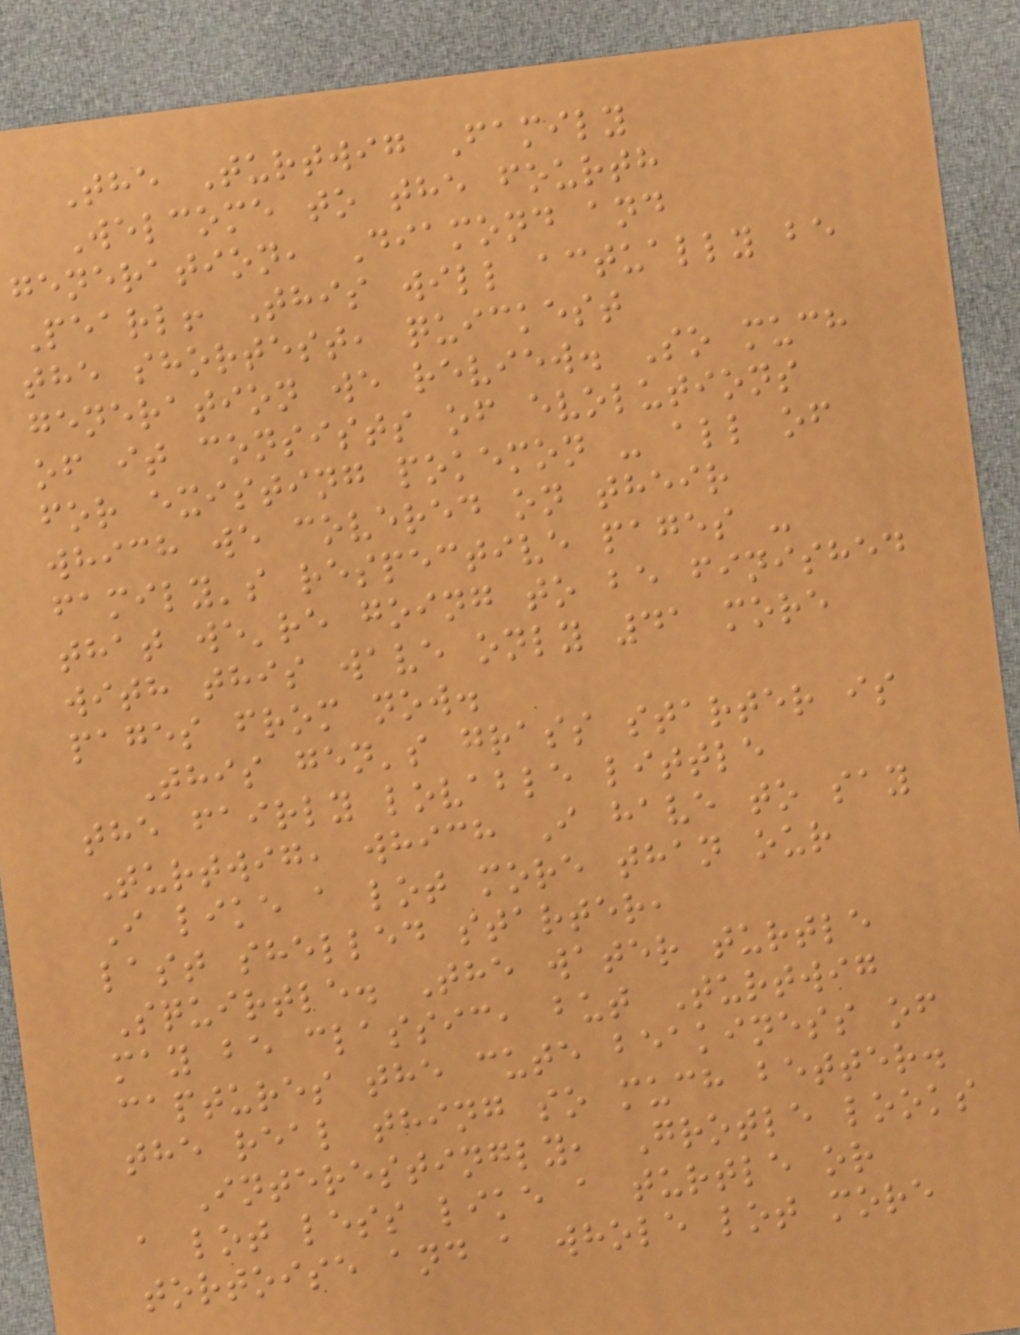The Turtwig Family
Welcome to the fourth
generation, Diamond and
Pearl! This will actually be
the shortest, quickest
generation we review. So much
of it consists of evolutions
for existing pokemon - all of
which we covered on their
family's respective pages -
that we're going to be finished
with this wave only 41 more
pages from now.
This gen's grass starter is
the fairly lovable little
Turtwig, which I have to say
I like a lot more than our
last shelled starter,
Squirtle. The water turtle
may be classic, but Turtwig
captures the cute beakiness of
the real thing so much better.
Interestingly, Grotle looks
a lot less like a turtle or
tortoise and a whole lot more
